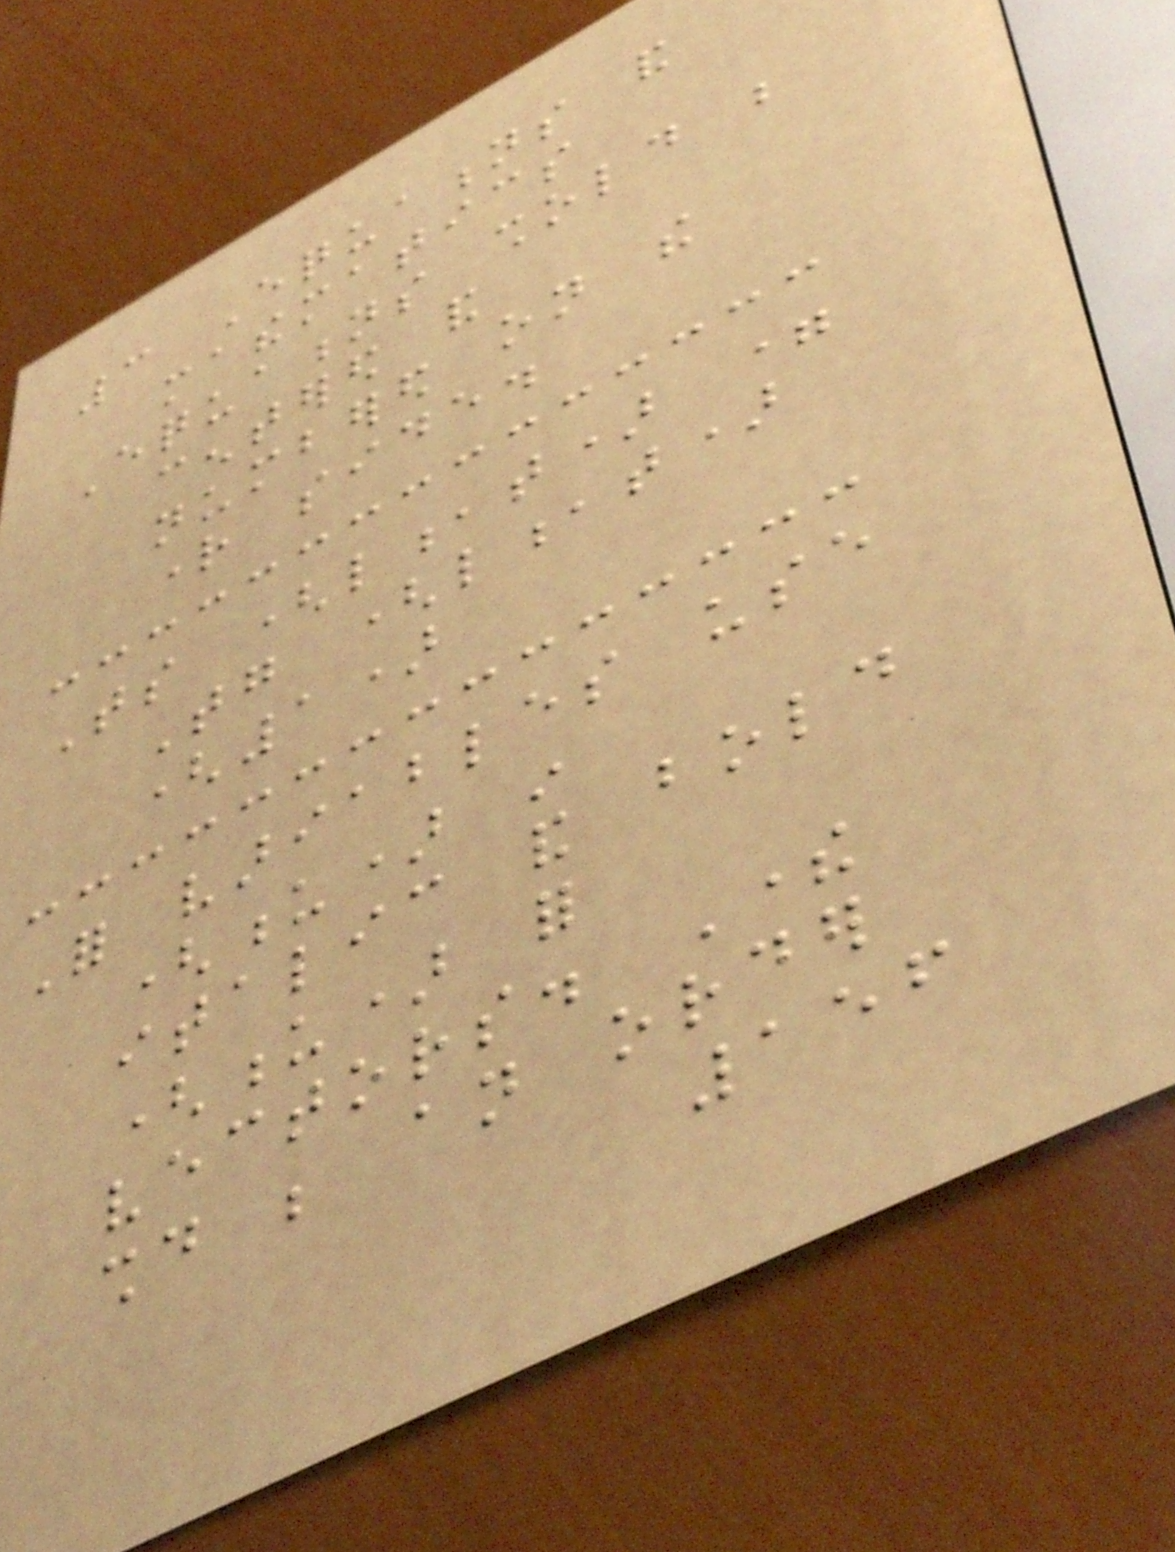3 Equations and
mathematics
Equations shold be
centered and
numbered on the
right side.
Ts (l,t) =
Tg (l,t)
(1)
For variables use
(u) in
italic and bold
(u) for
vectors. There
should be an order
156
